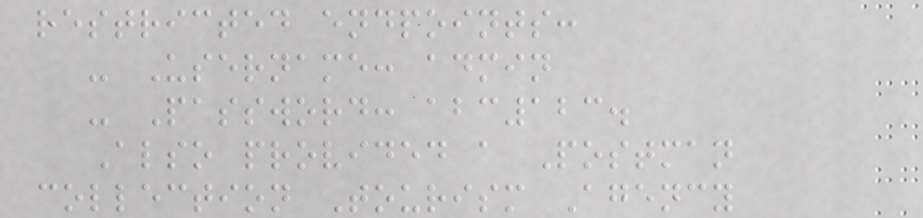restricted endpoints:
- Username: admin
- Password: abc123.
Also provided a Postman
collection Tourism Agency
